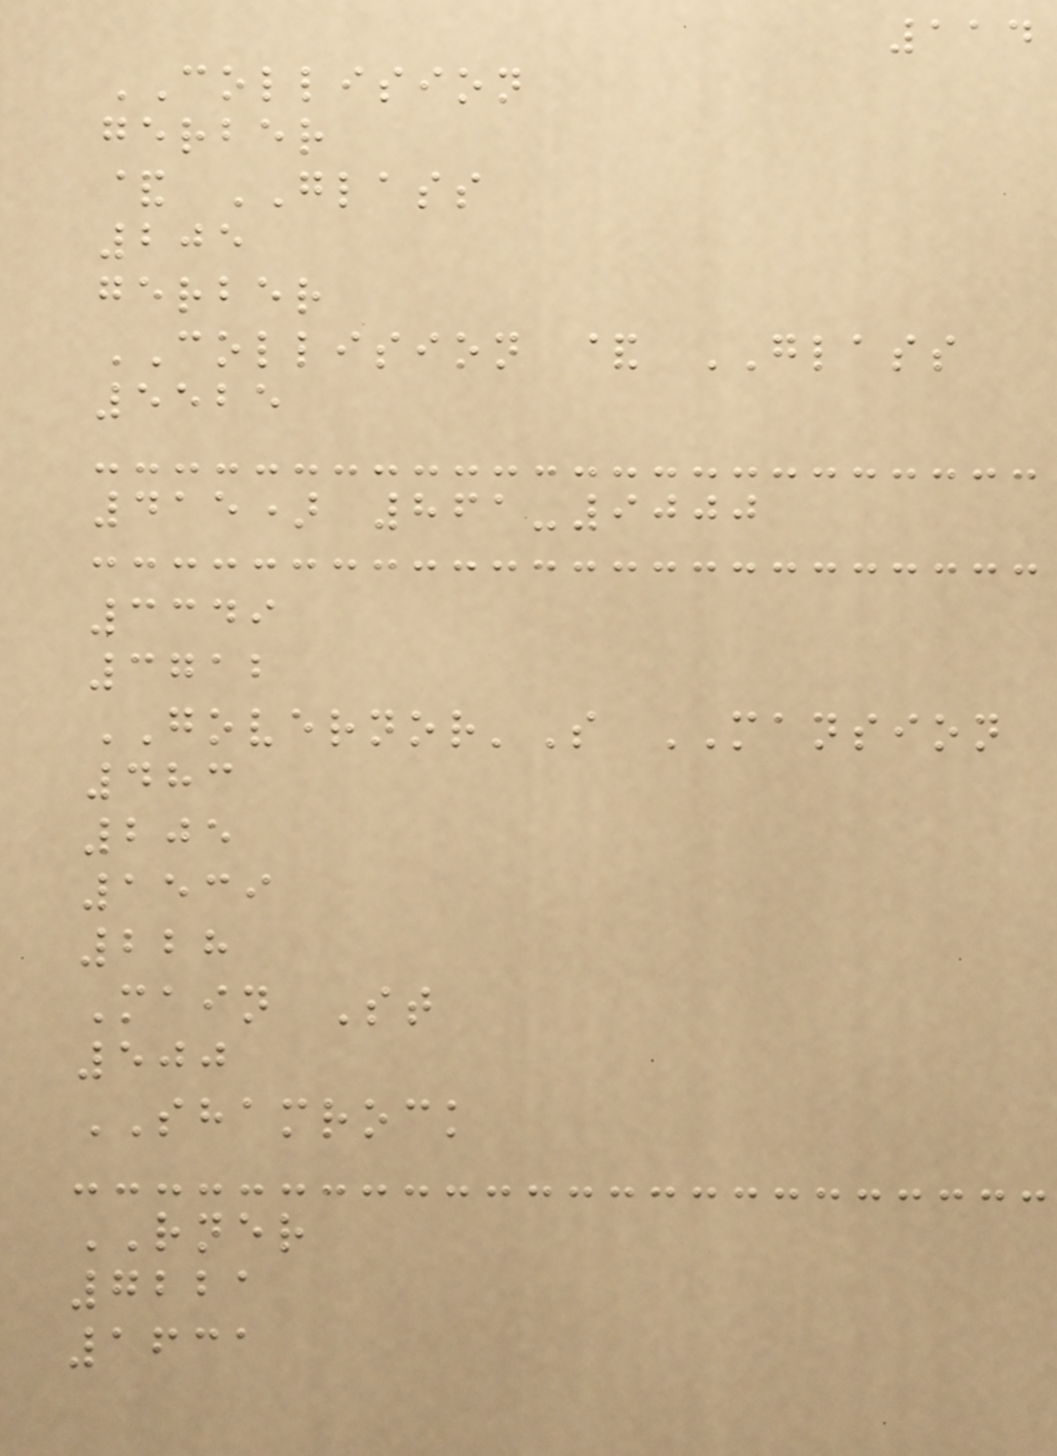114
COLLISION
gerber
& GLASS
205
gerber
COLLISION & GLASS
5525
415) 861-9000
3349
3712
GOVERNOR'S MANSION
483
205
1539
228
Main St
500
SHAMROCK
RNER
7221
1631
